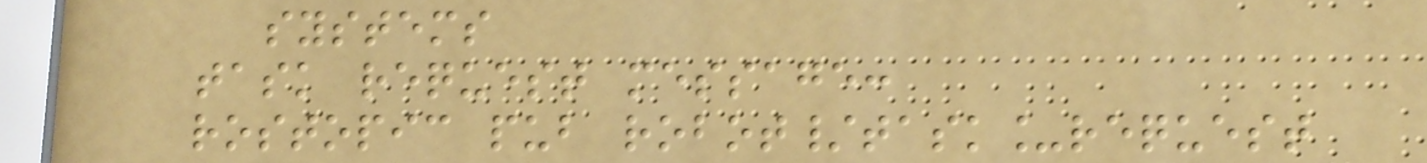systems
task request message:
rostopic pub robot/task_request
